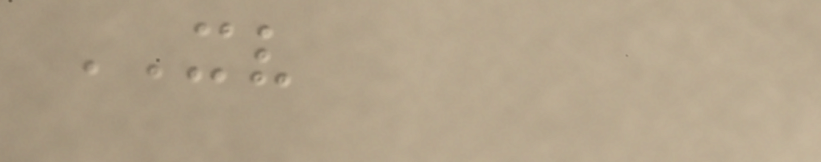XV
